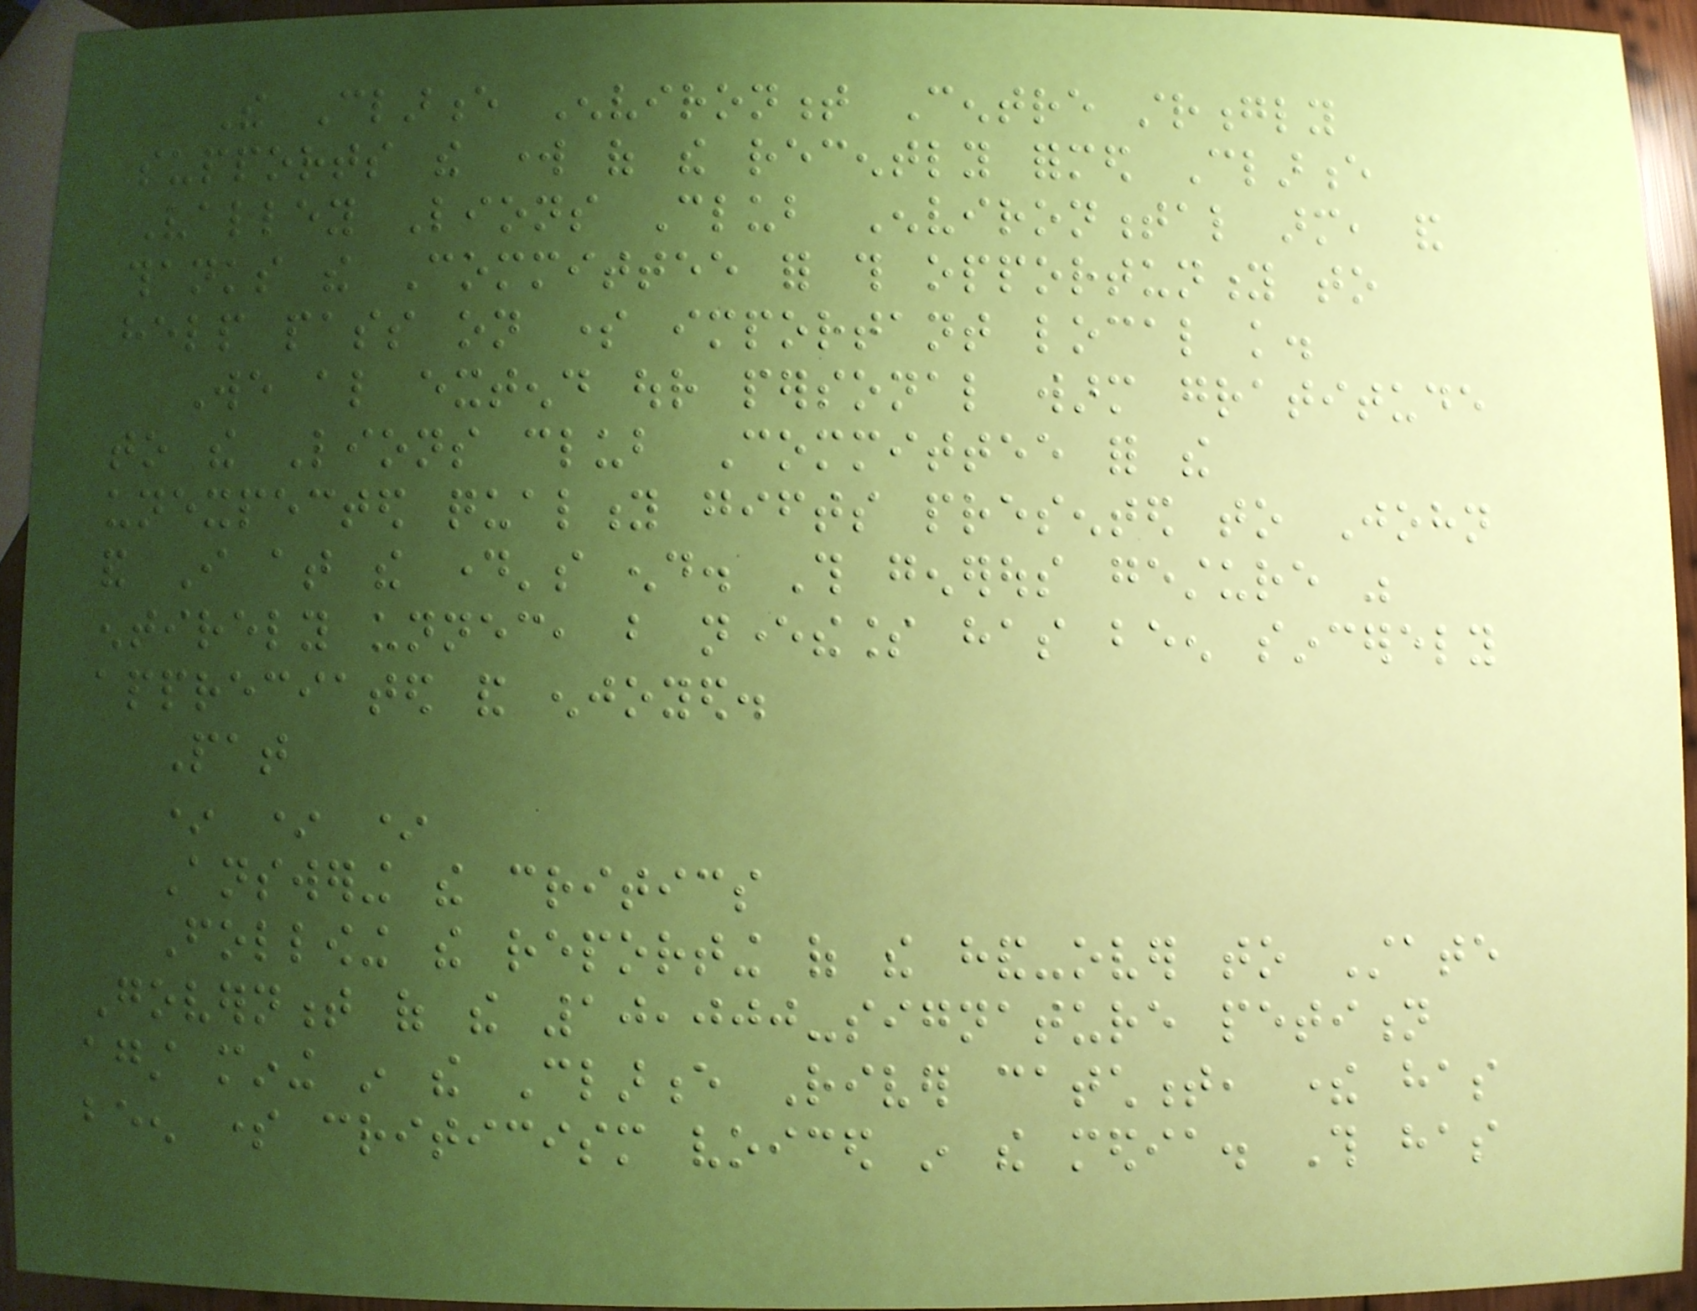The Clarence Environment Centre strongly
supports the work of the recently formed Clarence
Valley Lions Club Environmental arm, and
thanks the Committee for this opportunity to
help pass on some important local knowledge.
We also extend our personal warm gratitude
to the Lions club Committee for the
unexpected quality gifts presented to John
and I at the day's end. This generous gesture was
entirely unnecessary, but nevertheless has been sincerely
appreciated and enjoyed.
Pat
* * *
Answering the critics
Following the reporting of the hand-over to State
Government of the 10,000-signature petition
against mining in the Clarence River catchment, there has
been some criticism voiced in the media. This has
